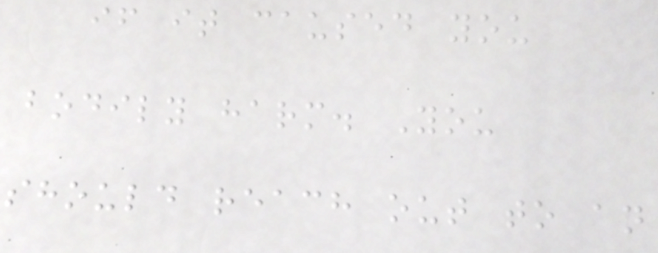if it caused you
bodily harm. You
should reach out to an
